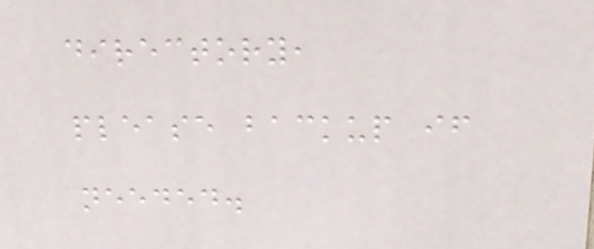directory,
please backup if
needed.
